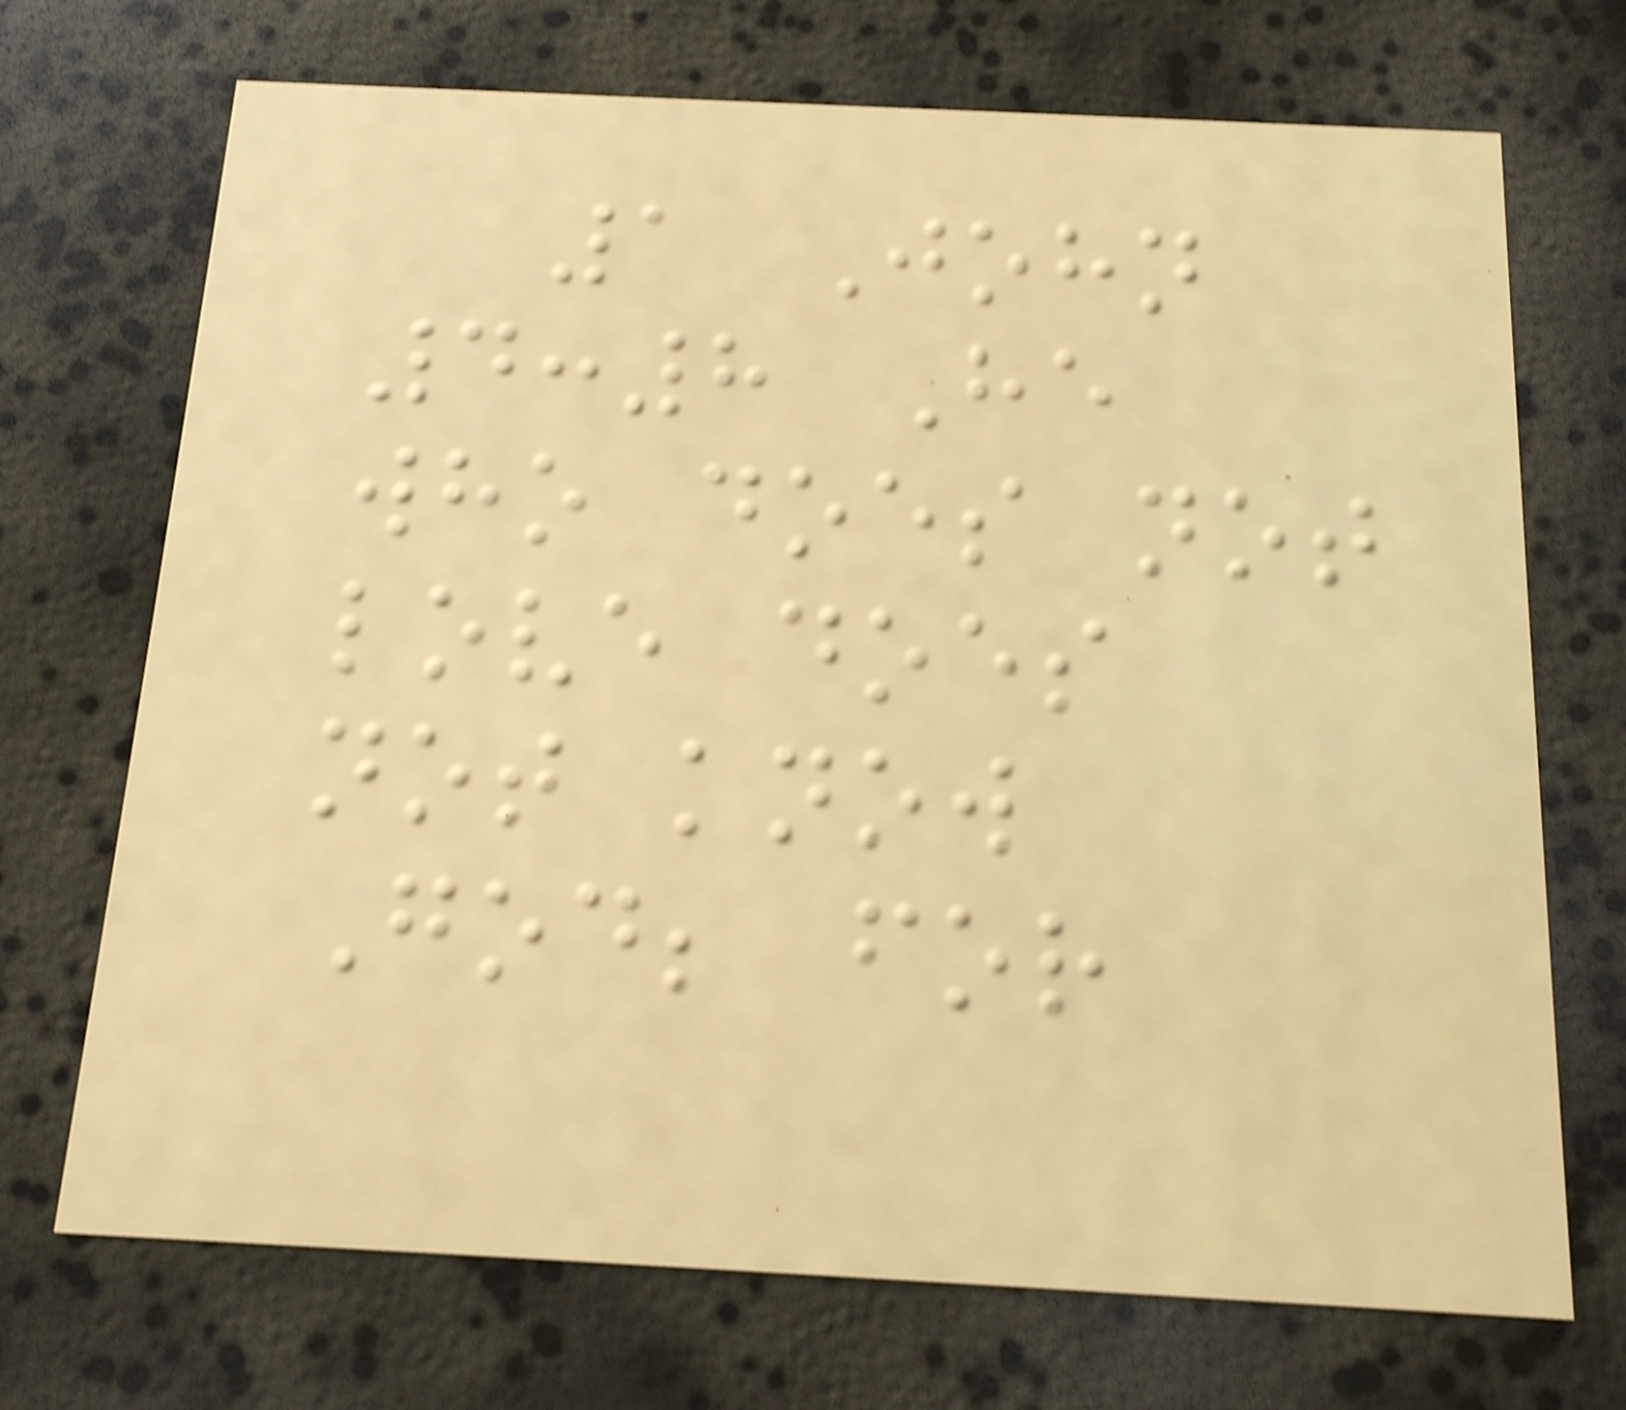1 John
4:8 He
who does not
love does
not know
God; for
